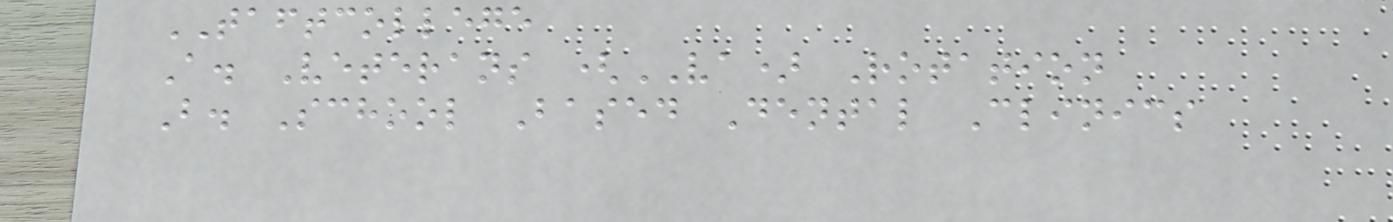TAFTCOLLEGE
A. Veterans (VA) Rotation
B. School Based Dental Clinics
